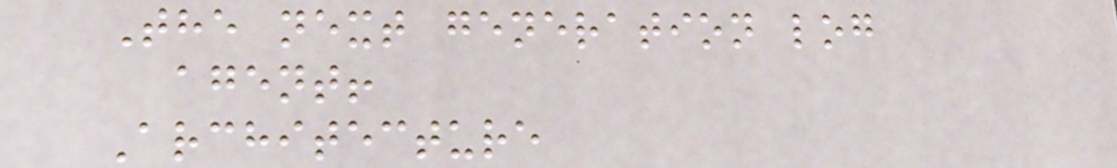The next generation log
agent!
Architecture
